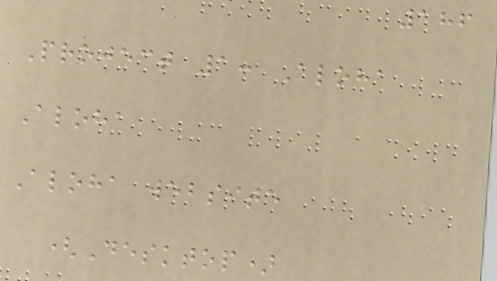186
Project 1: Aloha
Aloha
Aloha website
(Desktop)
